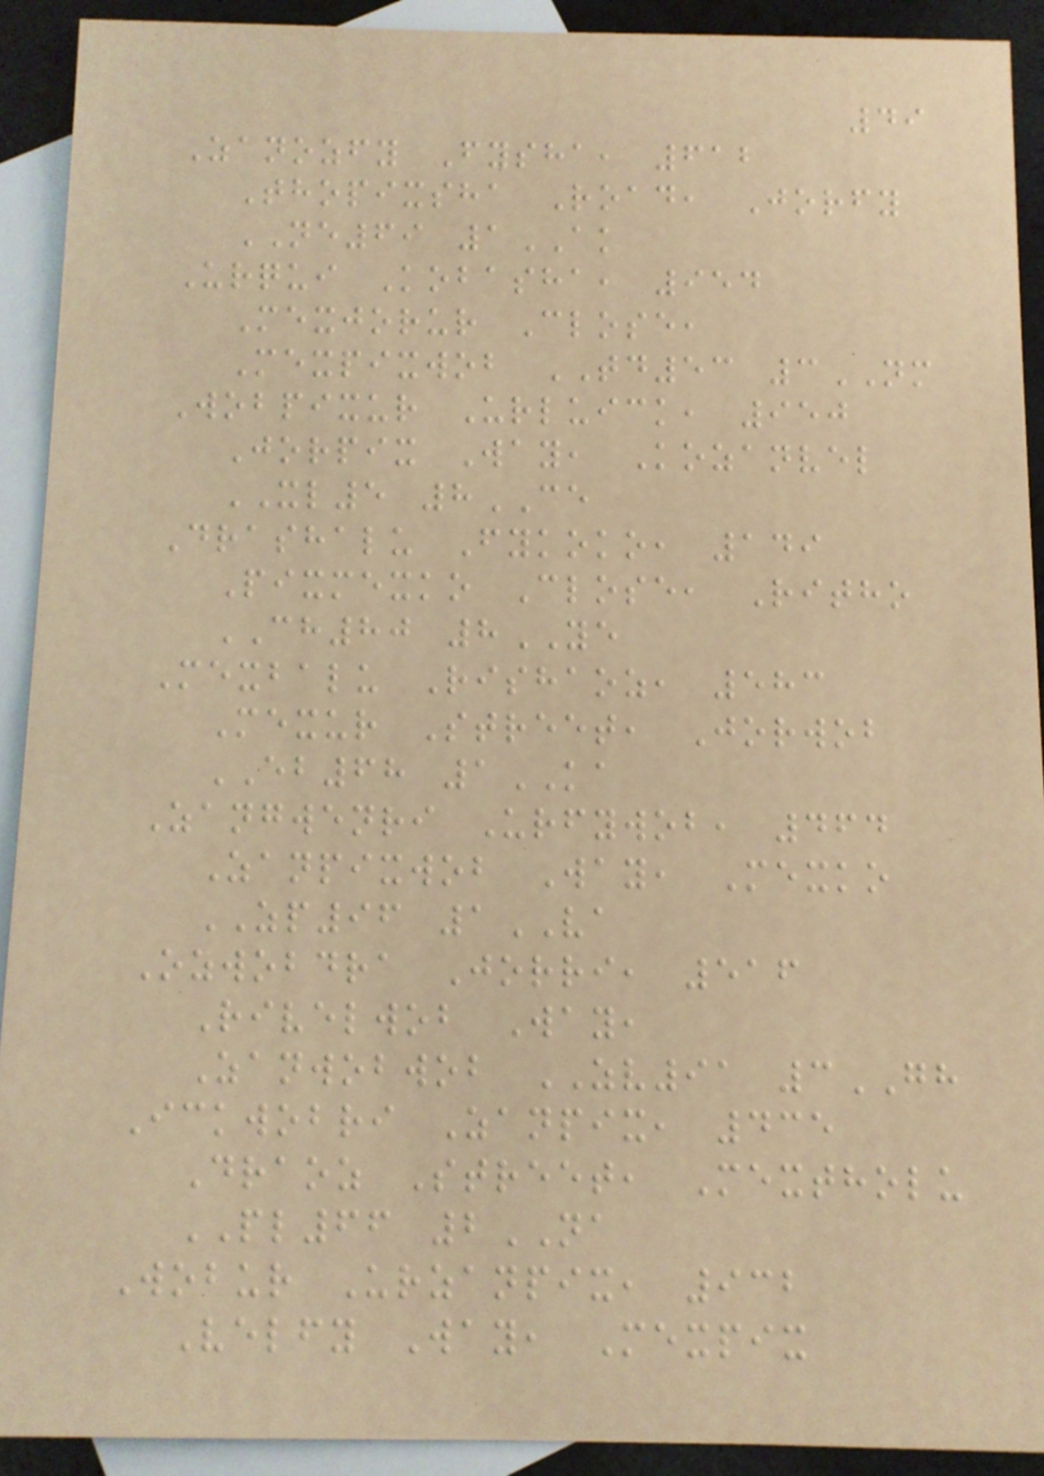49
Zanozfy Fysha, 612
Thopixsha Road, Jorfy
NE69 1AK
Urqui Kobasha, 954
Mexjorur Close,
Mexpixwob TD53 3NM
Wobpixur Urluick, 950
Jorpix Way, Kozanvel
XL5 8CE
Drashalu Fykoko, 149
Pixmexko Close, Ritho
CH80 8YE
Mexbalu Rishaoz, 583
Mexur Street, Jorwob
EB68 1KA
Zangwenri Urfywob, 464
Zanpixwob Way, Mexko
ZP96 1VA
Ozwobdra Jorri, 516
Rivelwob Way,
Zanwobwob ZV91 3GH
Ickwobri Zanpix, 435
Draoz Street, Mextholu
PL66 2NA
Wobur Urzanpix, 932
Velfy Way, Mexpix
